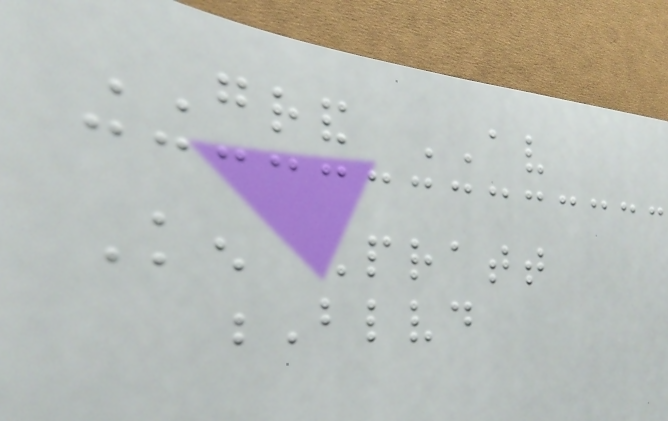GRAND AV
Ken Pratt
Blvd
